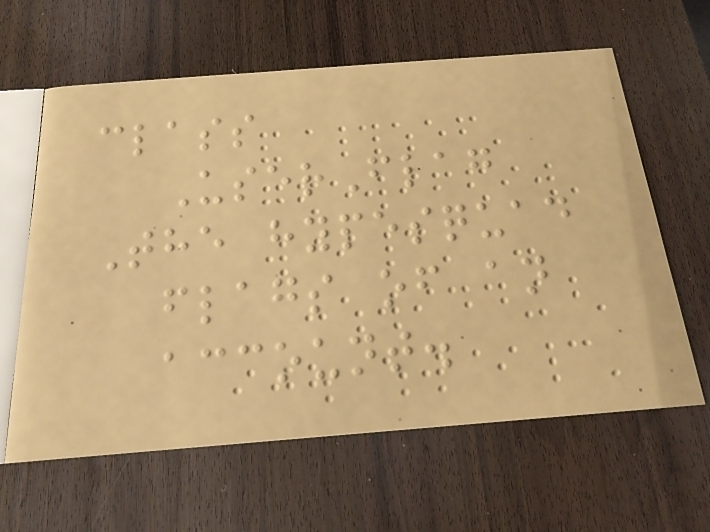class
UserFlag
The hypesquad
flags of an
account.
